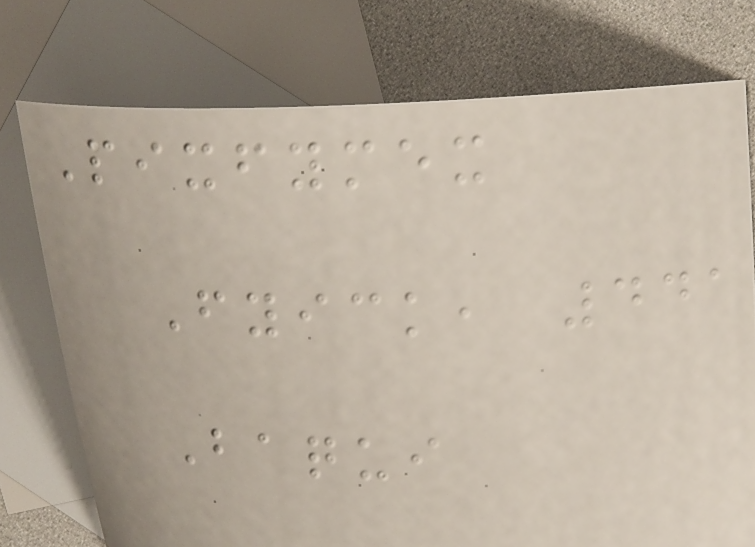Pixfymex
Fyick, 441
Baqui
